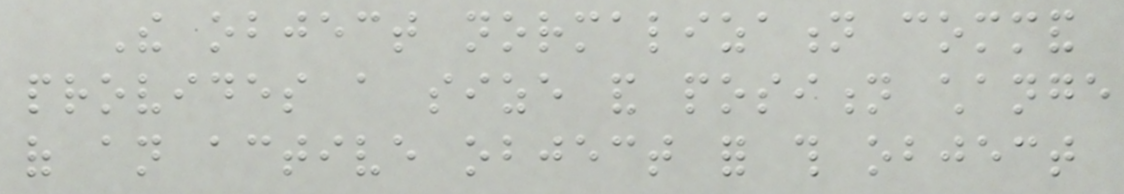The object normalization command
provides a size and position change
of an active object for this object
